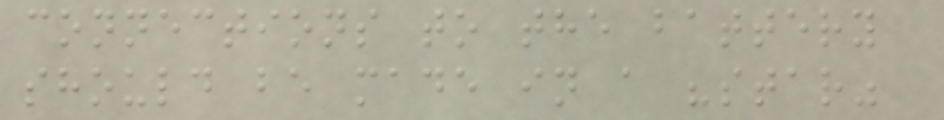connections to the battery
should be made in a "star"
